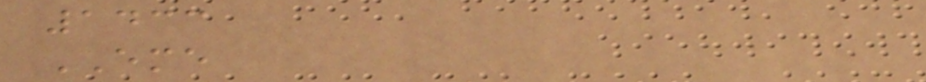1433
EME
